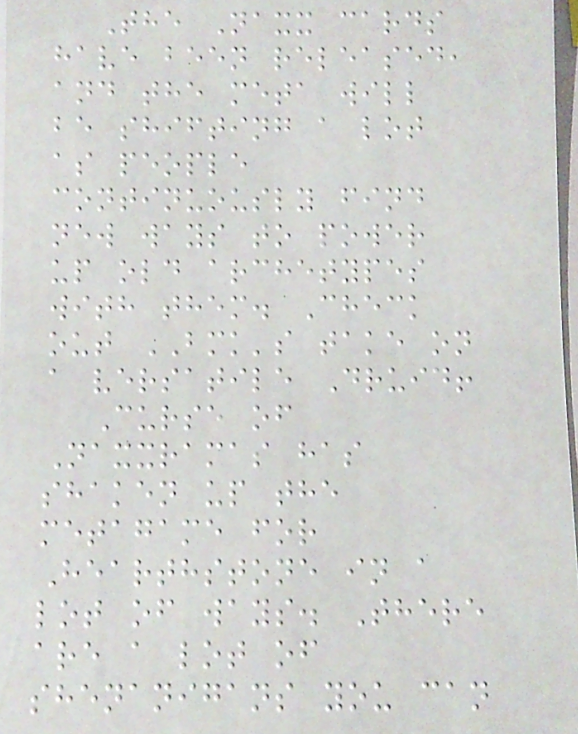The Naxx cards
have been released,
and the meta will
be shifting a lot
as people
continuously find
new ways to power
up old archetypes
with them. Check
out BMK's take on
a versatile Druid!
Curse of
Naxxramas has
shaken up the
metagame for
Hearthstone in a
lot of ways. There
are a lot of
shenanigans you can
